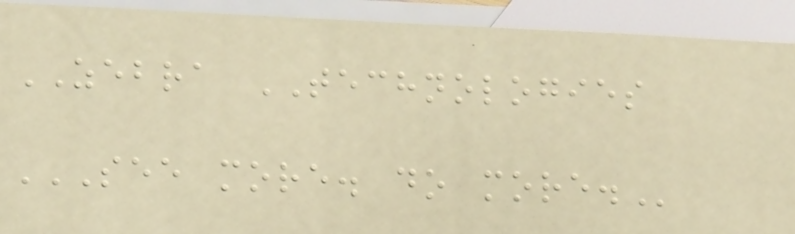ZEBRA TECHNOLOGIES
SEE MORE. DO MORE.
